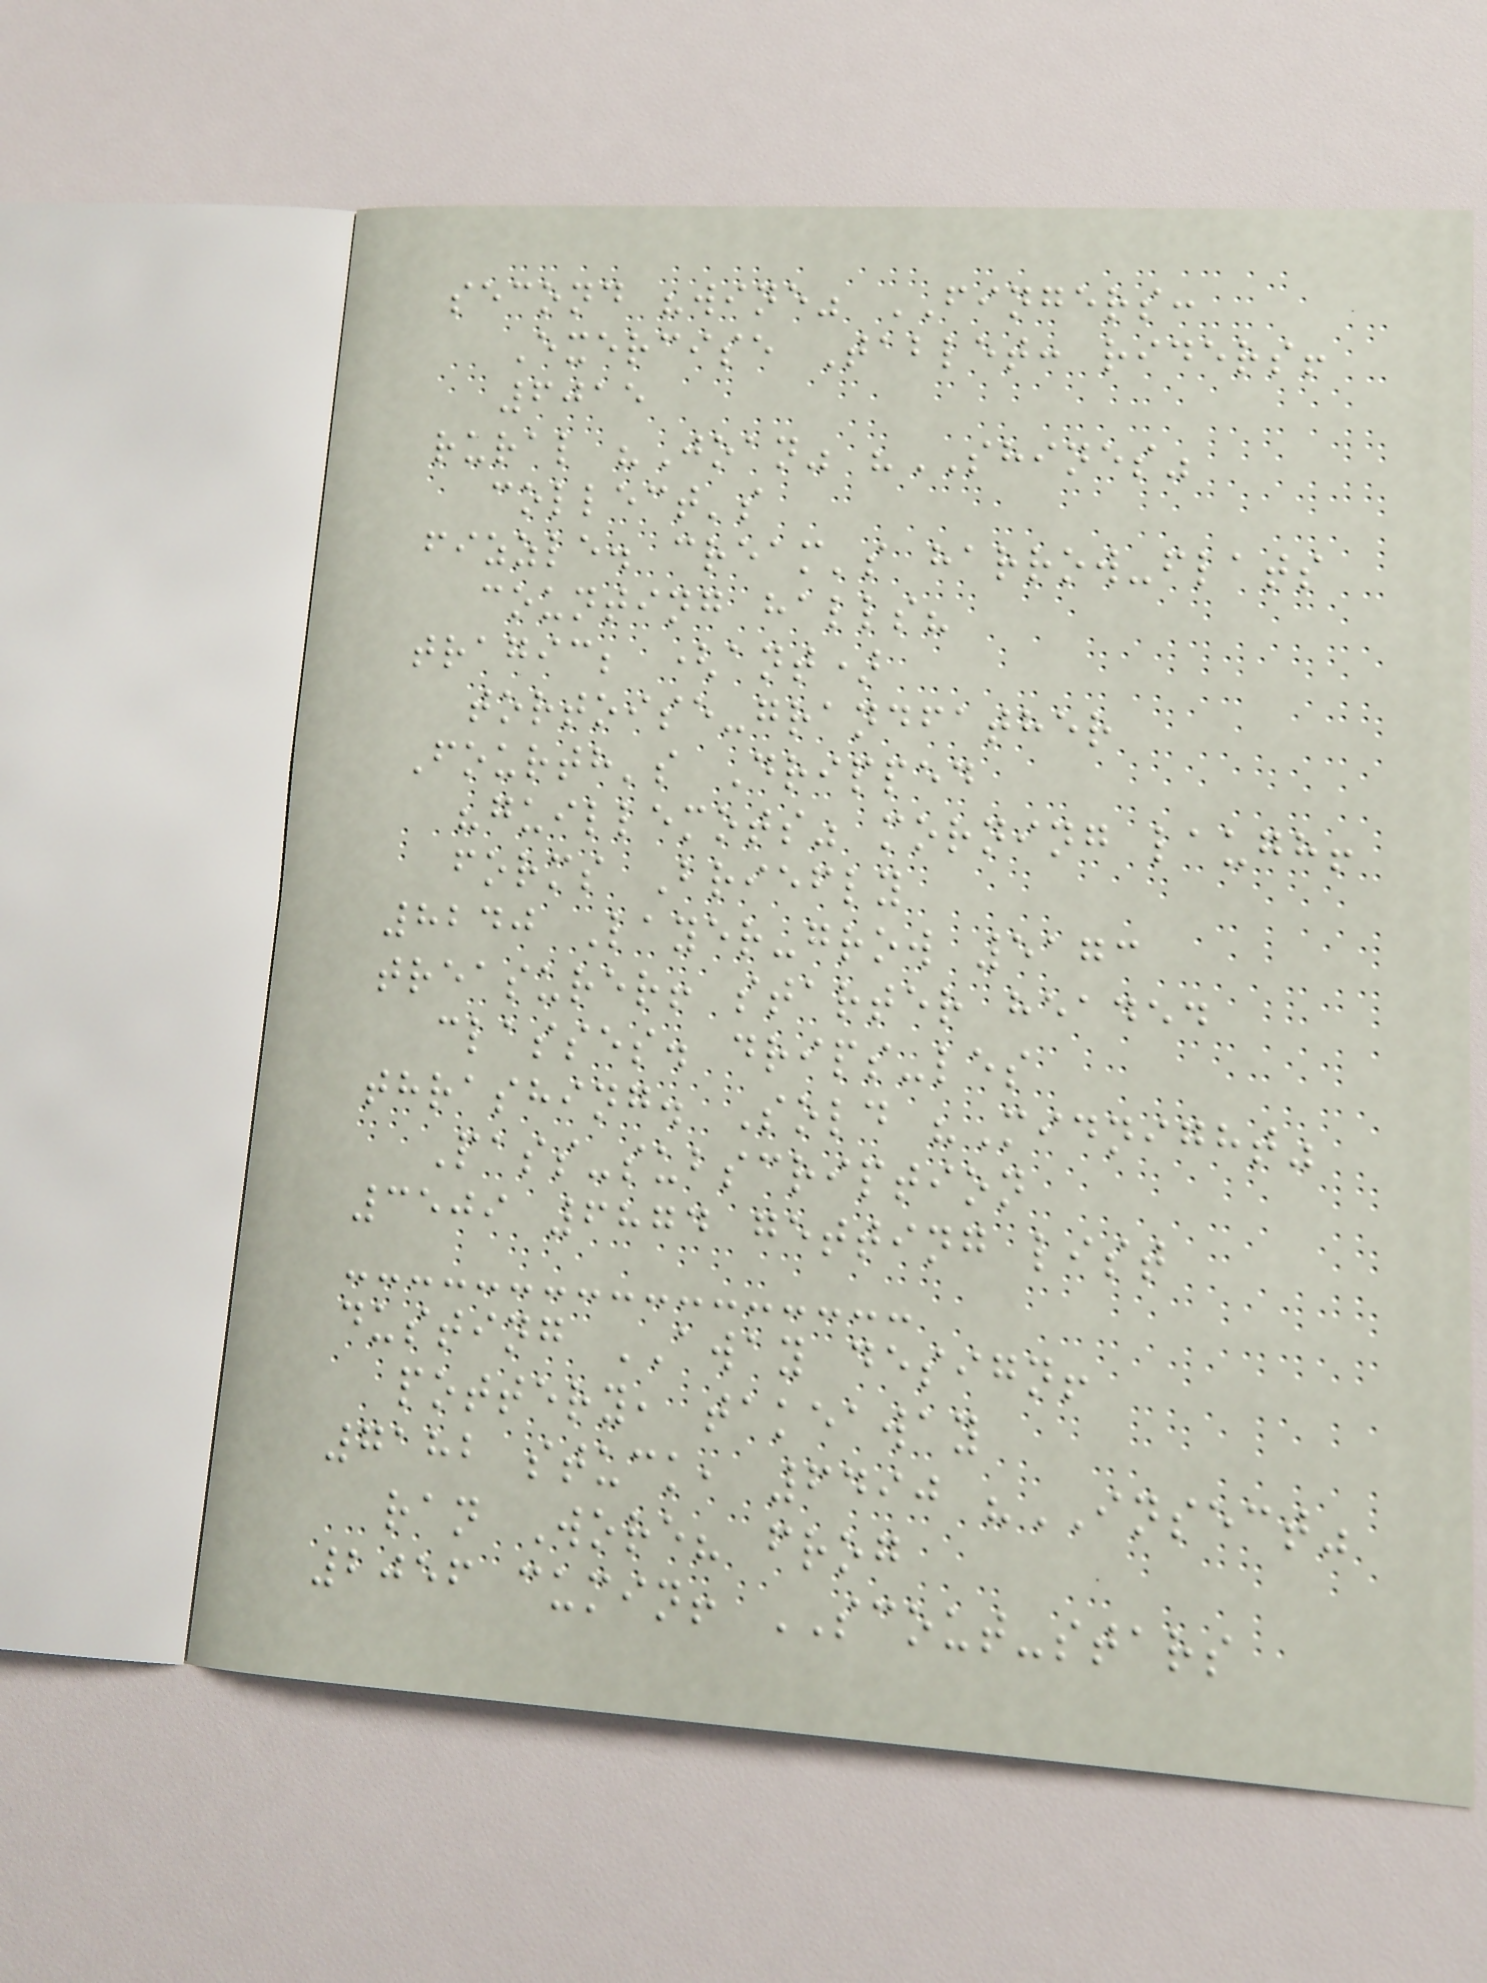second "wine" FINGERS:
Exercise Tablet: riders!
6015
rural "Joan" "SHINES"
collect's
fizzle. cream's harrow-flats
counting halls?
tragic; (ant)
tortoise-grandfather
Fourth's Dripped
"guillemots" morning laugh!
forms Briefly
8240 Layer-grow 5173
treasurer! starter headed
classes. drips-les
thrashing. Sold "Midnight"
Pass-subscription
3509 6874 getting list
dusting AWAY design!
pottery, takeaway
7182 stuck, 6490 "INSECT"
ran Wore? frog
2056 cumin! SCOUT-stars
